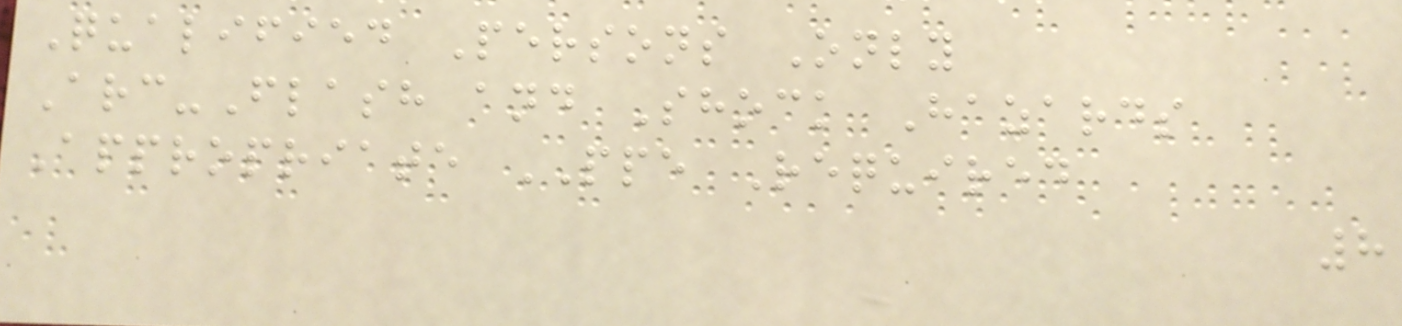Qualified Persons Only
Arc-Flash and Shock Hazards
Appropriate PPE Required
8
